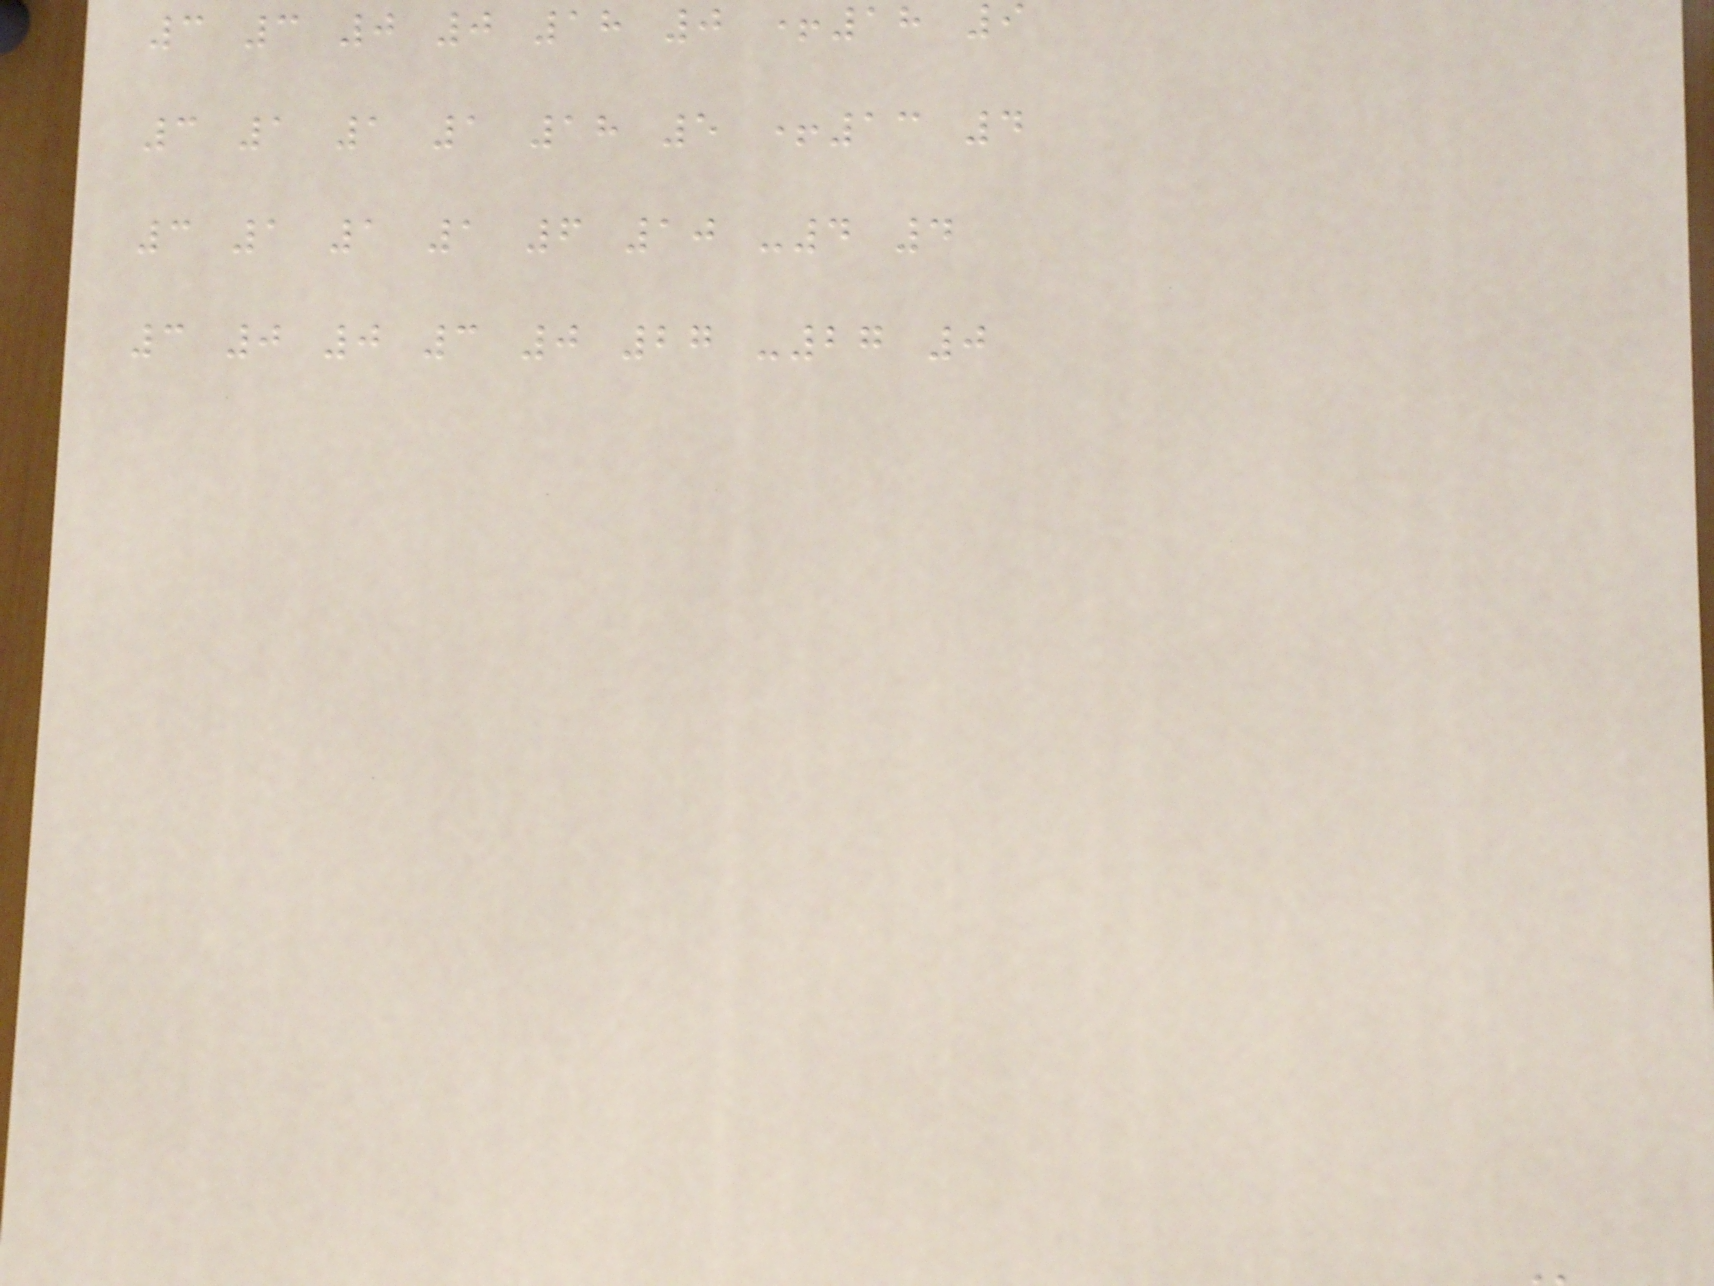3 3 0 0 18 0 +18 9
3 1 1 1 18 5 +13 4
3 1 1 1 6 10 -4 4
3 0 0 3 0 27 -27 0
